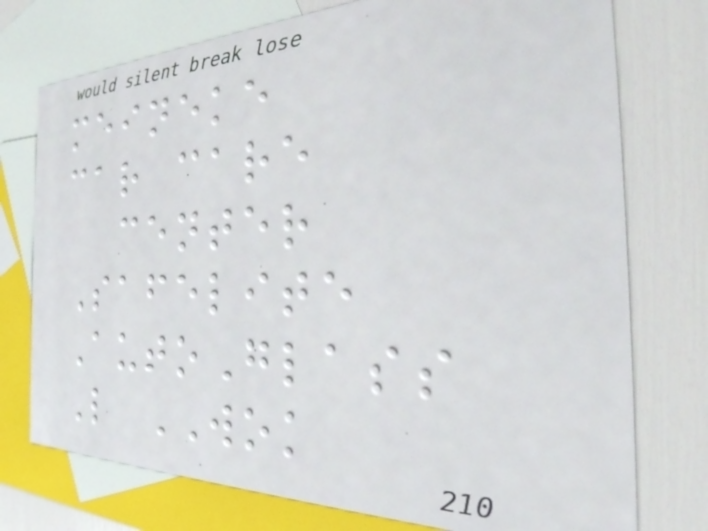meineke
car care
center
Safelite
AutoGlass
L WOK
